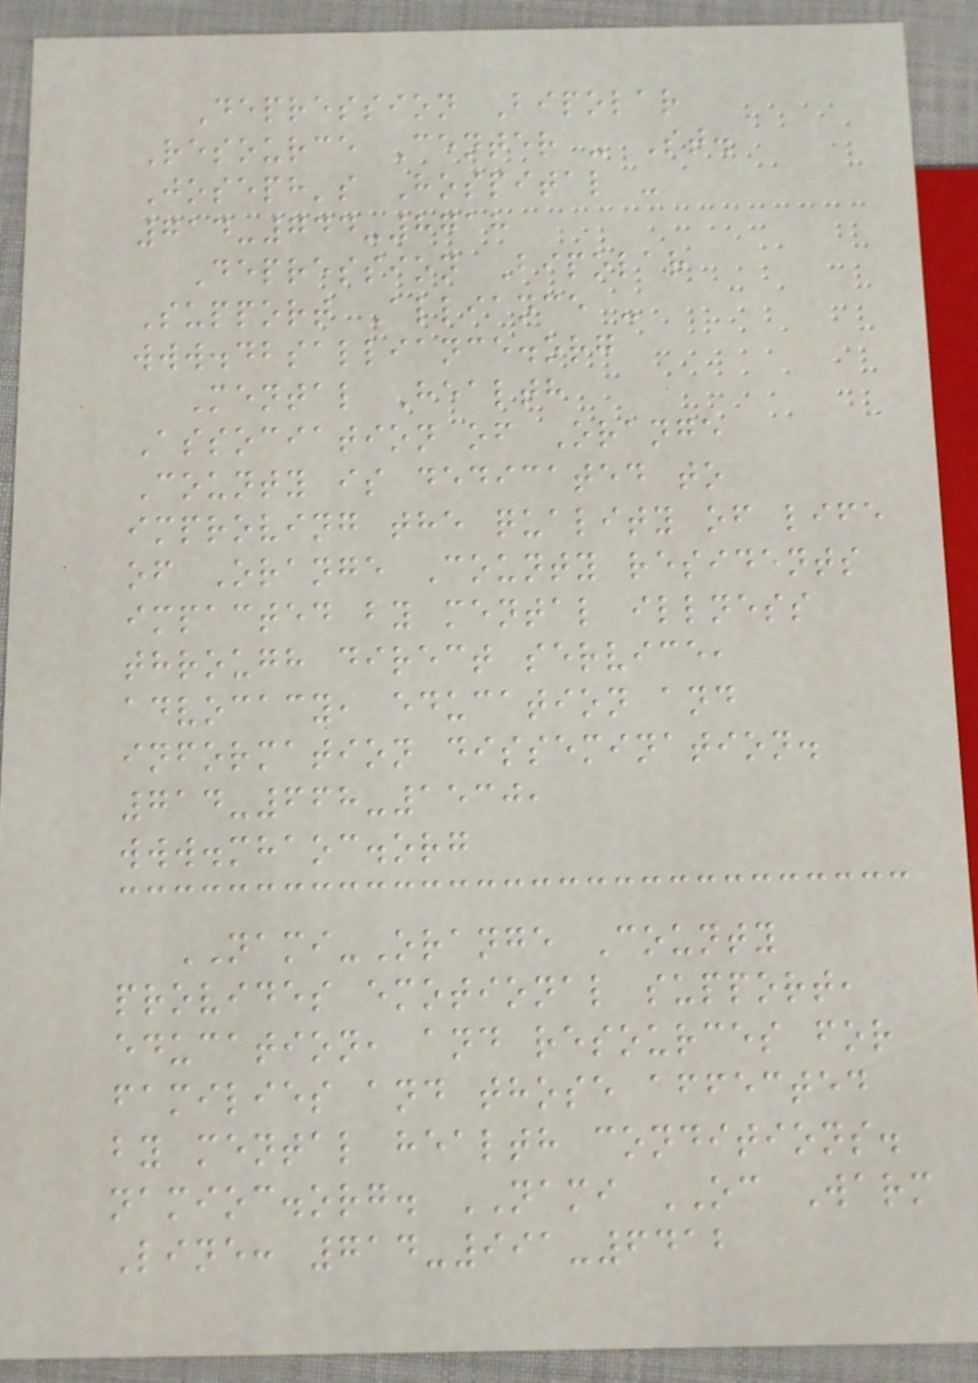Depression Bipolar
Resource Center - St.
Joseph's Hospital -
714-744-8718
Depression Bipolar
Support Alliance -
www.dbsalliance.org
Mental Health
Association of Orange
County is dedicated to
improving the quality of life
of Orange County residents
impacted by mental illness
through direct service,
advocacy, education and
information dissemination.
714-668-1530,
www.mhaoc.org
NAMI-Orange County
provides emotional support,
education, and resources for
families and those affected
by mental health conditions.
namioc.org. NAMI OC Warm
Line: 714-991-6412
